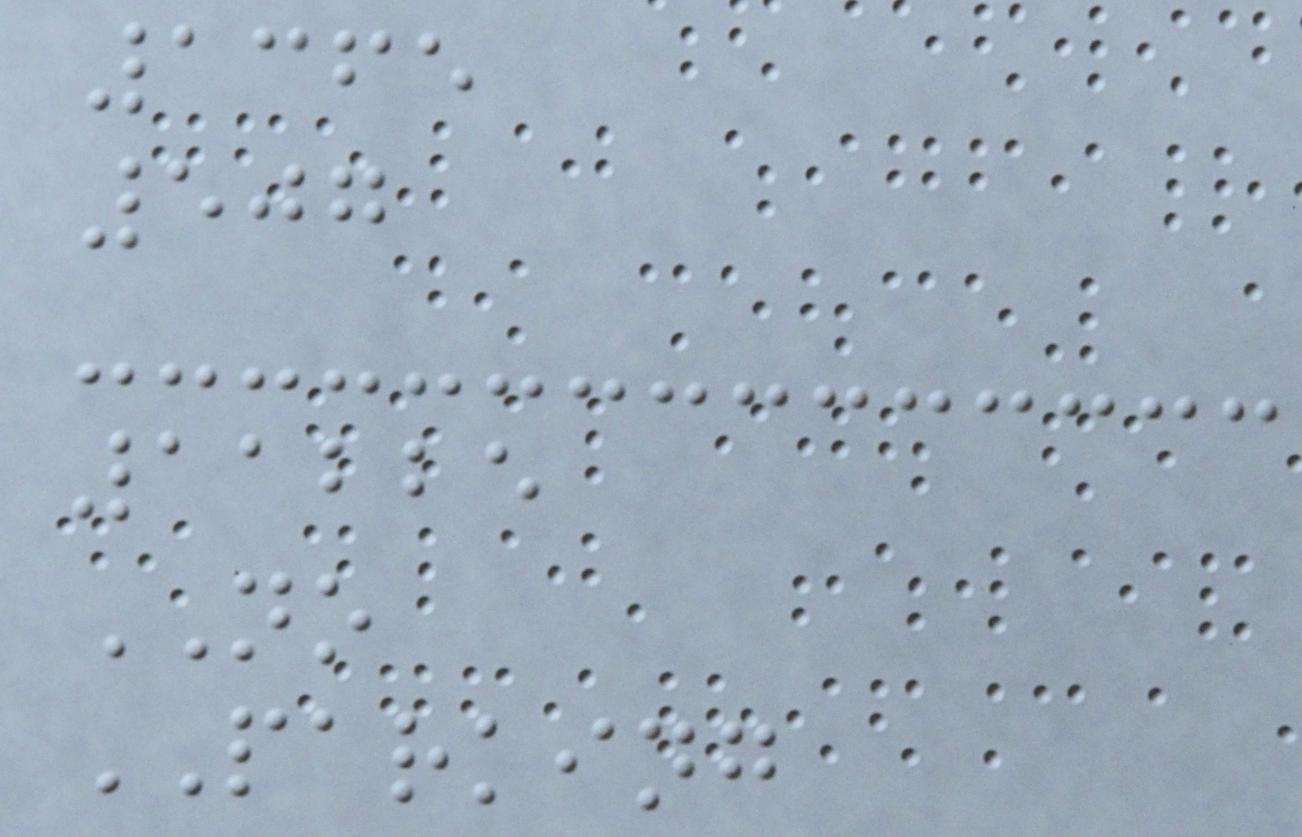1365
507
11225
NO
PARKING
